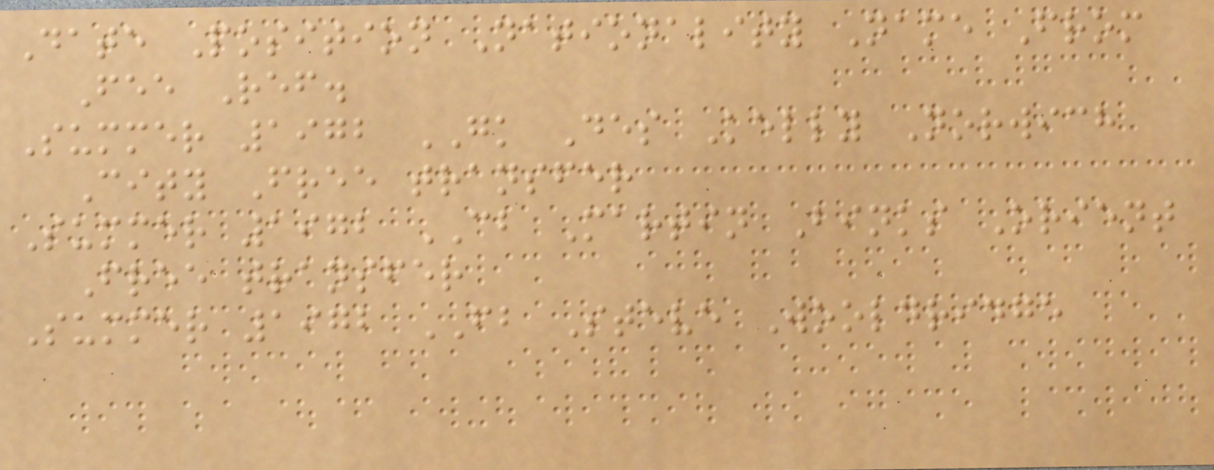Date Position Nationality Name From
Fee Ref.
Summer 1972 GK Des Kelly Norwich
City Free transfer
Summer 1972 CB Martin Binks Orient
Free transfer
Summer 1972 FB Steve Wooldridge
